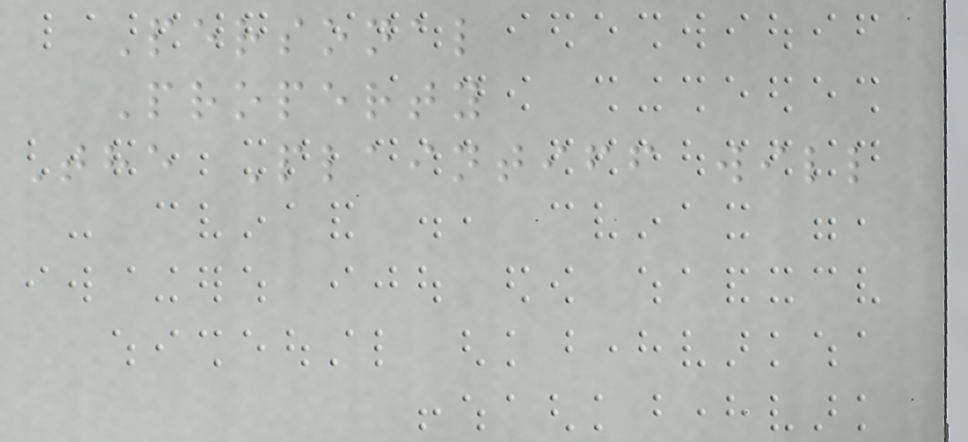Personal
Property
The Plaintiff will
